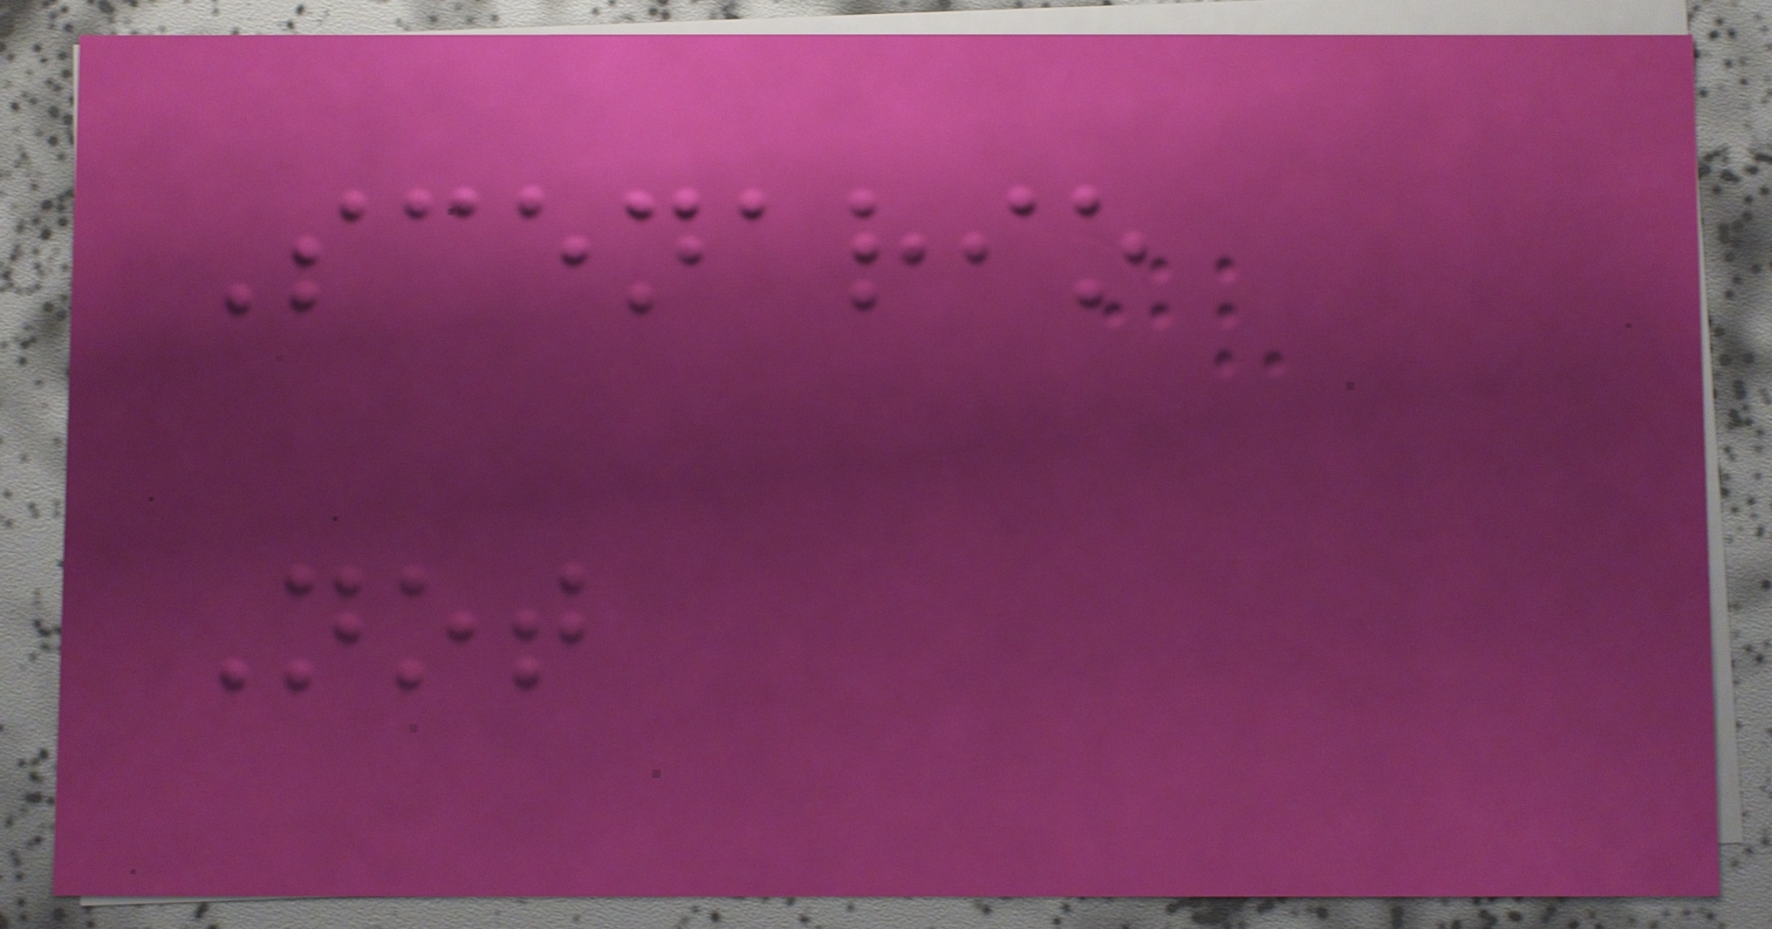Scenario
Not
